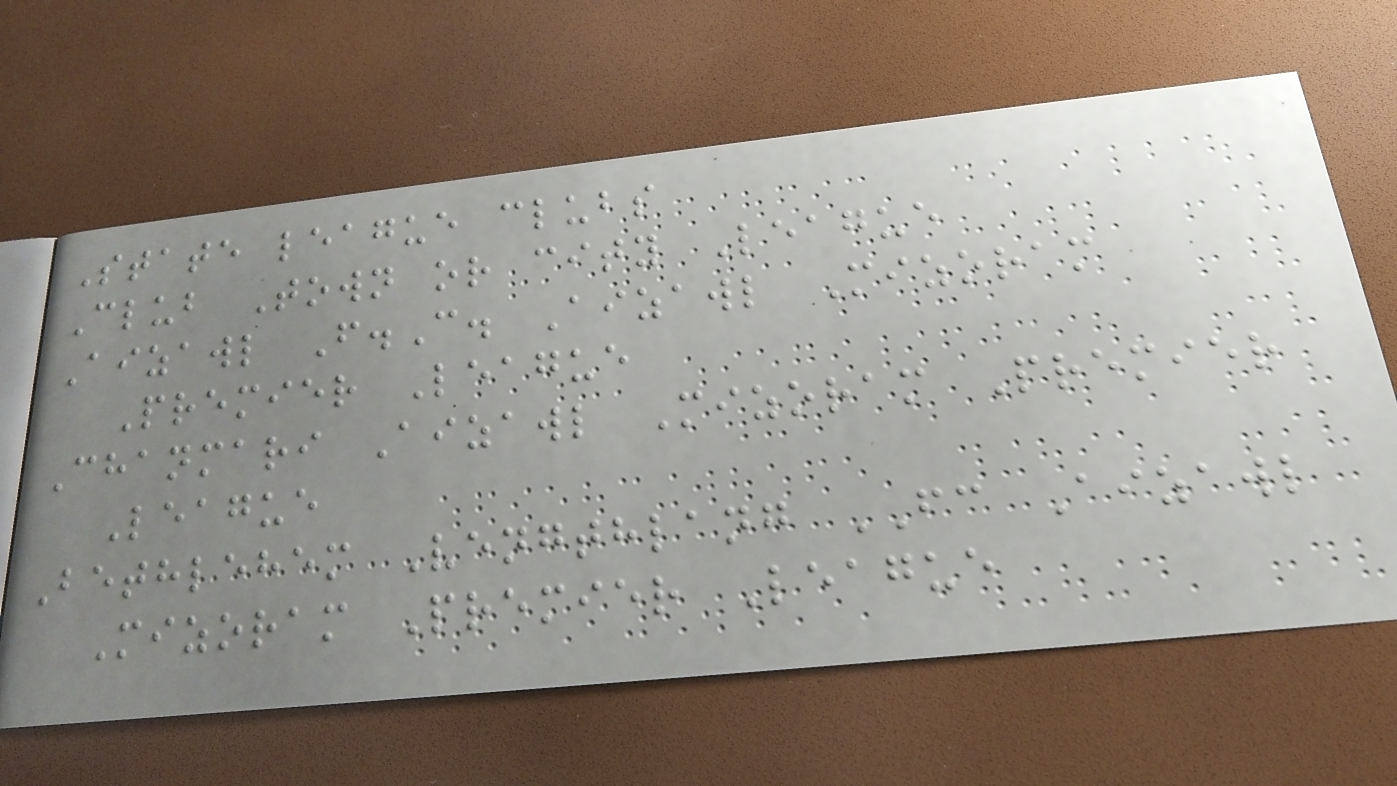State league clubs
Club Town or city League
Aizawl F.C. Aizawl Mizoram
Premier League
Chanmari Aizawl Mizoram Premier
League
Bethlehem Vengthlang FC Aizawl
Mizoram Premier League
